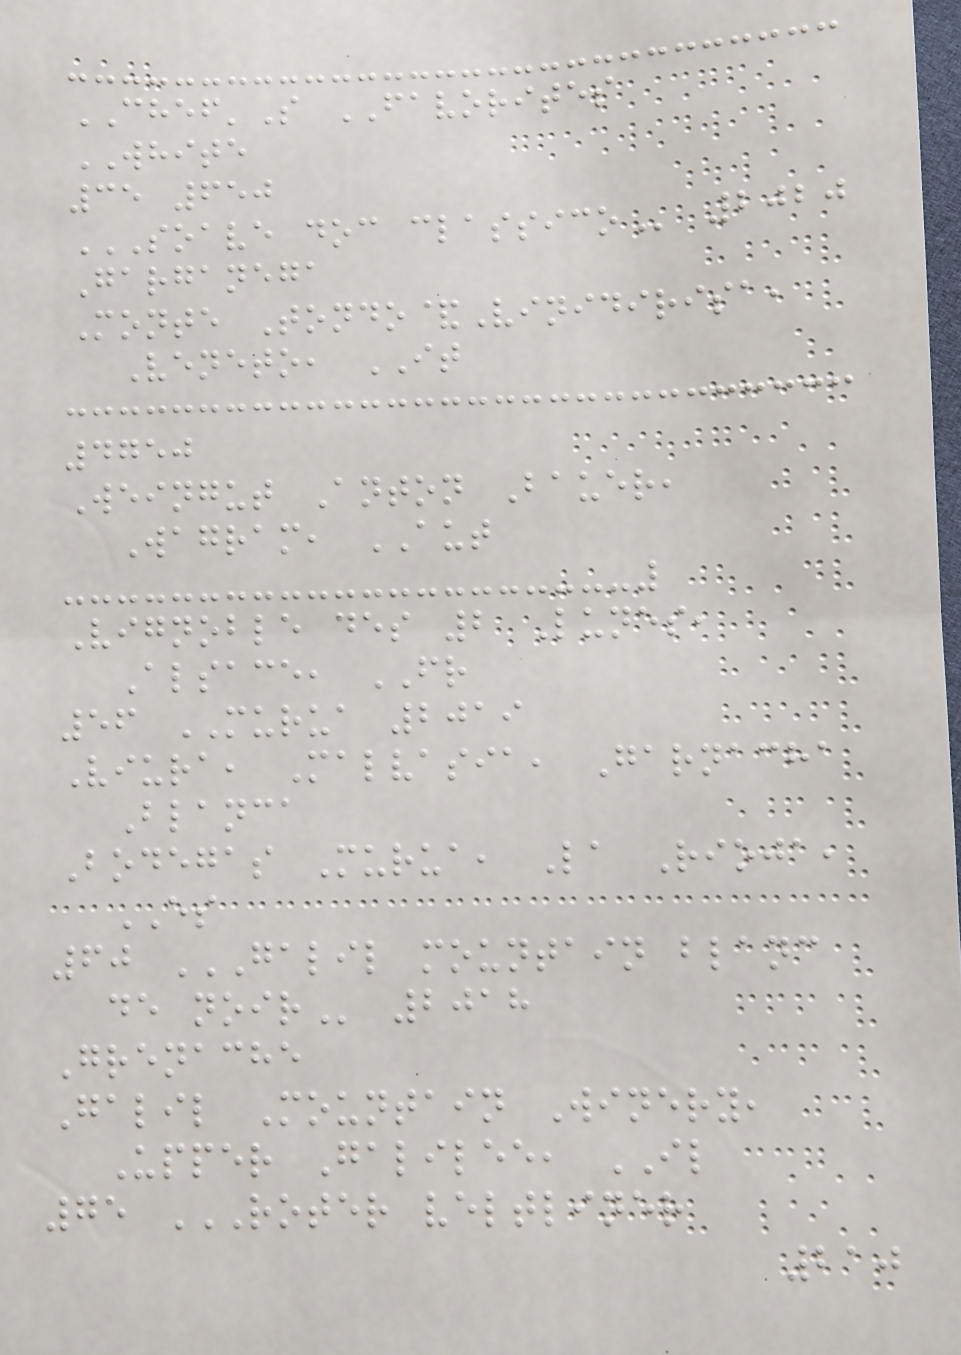CHEF'S FAVORITES
WHITE
35 650
SOAVE DOC CLASSICO 2020
Garganega
Monte Tondo&Vinidirisa,
Veneto, IT
4750
Weingut Anton Bauer,
Wagram, AUT
Vignoble des 2 Lunes,
Alsace, FR
56 MURUA 2019
Viura, Malvasia, Garnacha
Blanca
Bodegas Murua, La Rioja,
ES
60 GALIL MOUNTAIN BLANC
DE NOIR 2018
Grenache
Galil Mountain Winery,
Upper Galilee, IL
75 ROTER VELTLINER
210
